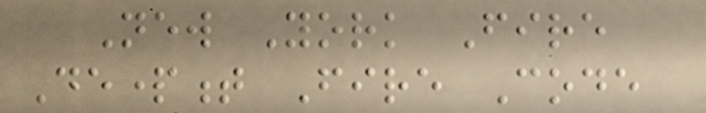New York Fire
Department Fire Code
